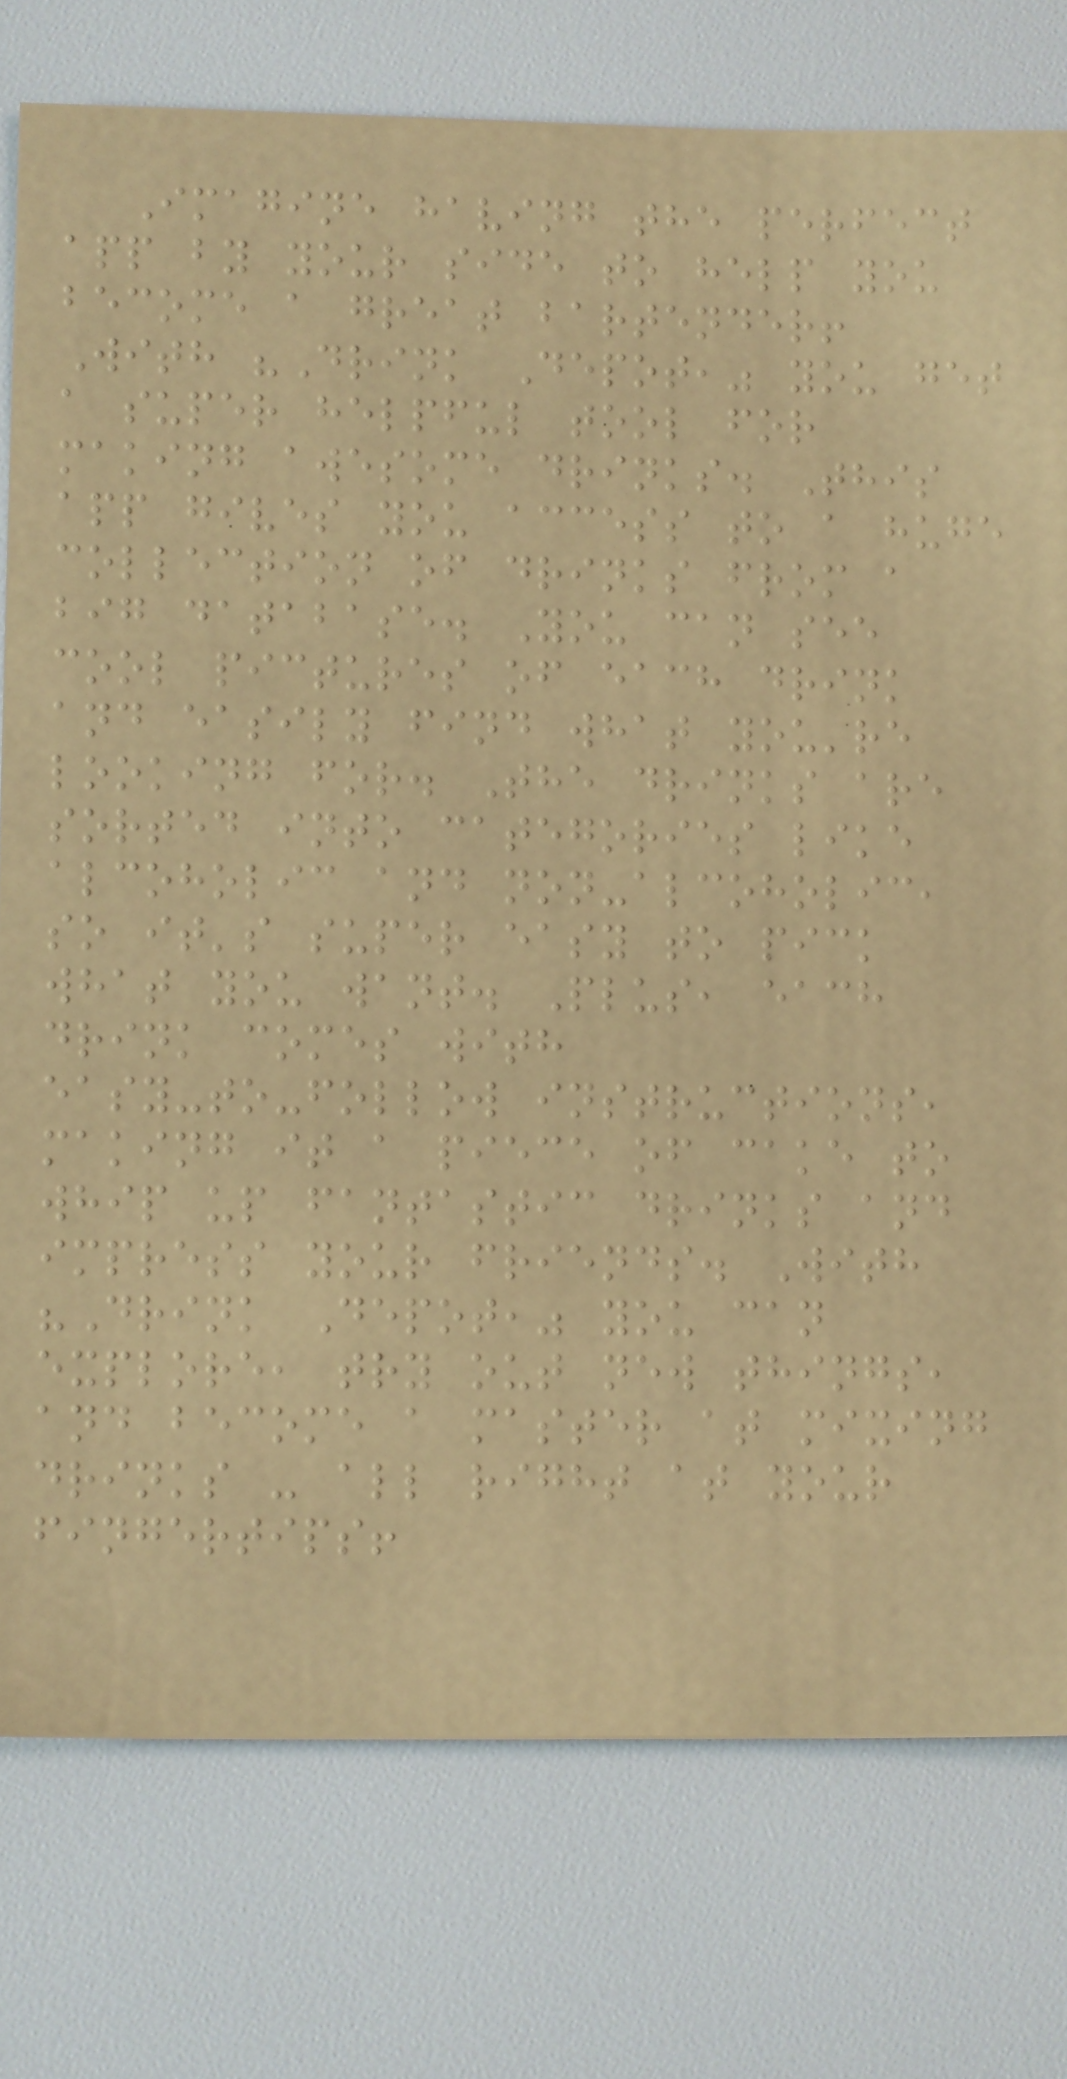Imagine having the perfect
app by your side to help you
become a great bartender!
With "Drink Depot," you get
a super helpful tool for
making awesome drinks. This
app gives you access to a huge
collection of drinks from a
big database. You can see
cool pictures of each drink
and easily find what you're
looking for. The drinks are
sorted into categories like
alcoholic and non-alcoholic,
so it's super easy to pick
what you want. Plus, each
drink comes with
easy-to-follow instructions,
making it a piece of cake to
whip up fantastic drinks and
impress your friends. With
"Drink Depot," you can
explore, try out new things,
and become a master at mixing
drinks - all right at your
fingertips!
